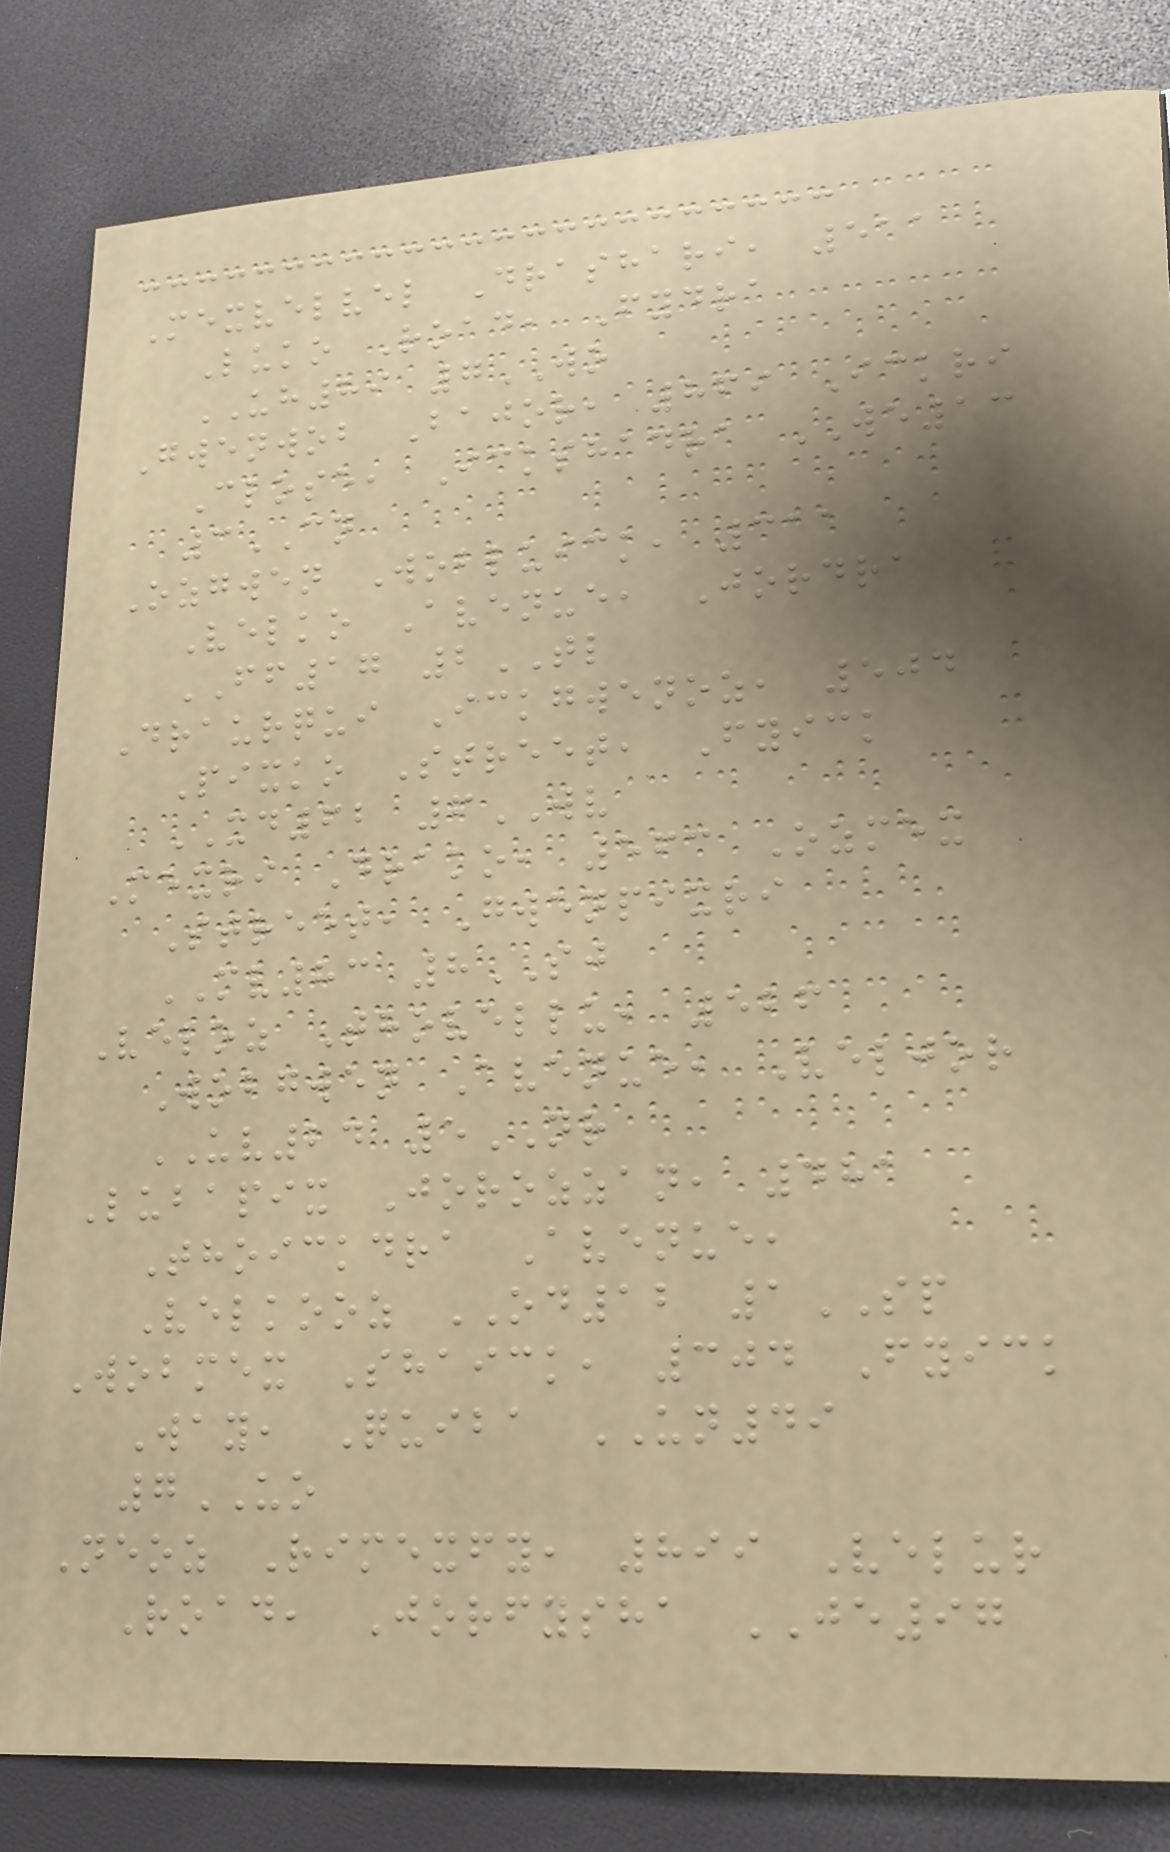Mexvelvel Drashari, 511
Luko Road, Fydra
UH89 7WO
Gwenwob Bajor, 869 Ickri
Close, Ickshadra WE13
3CN
Ozgwen Wobluick, 311
Velko Avenue, Jordra
FF17 2TL
Draurqui Ickgwenoz, 504
Pixko Street, Fyick
XD62 6WV
Mexri Drako, 563 Ozmex
Street, Gwenpixri
MV83 8SJ
Veloz Thovellu, 526
Wobgwen Avenue, Veljor
UV24 5NR
Lubapix Jorozzan, 481
Thoickdra Avenue,
Velkooz OD12 1SP
Wobmex Shaick, 304 Fyick
Way, Quiba UN49
7UO
Neoz Rimexfy, 899 Velur
Road, Jorfysha JE97
